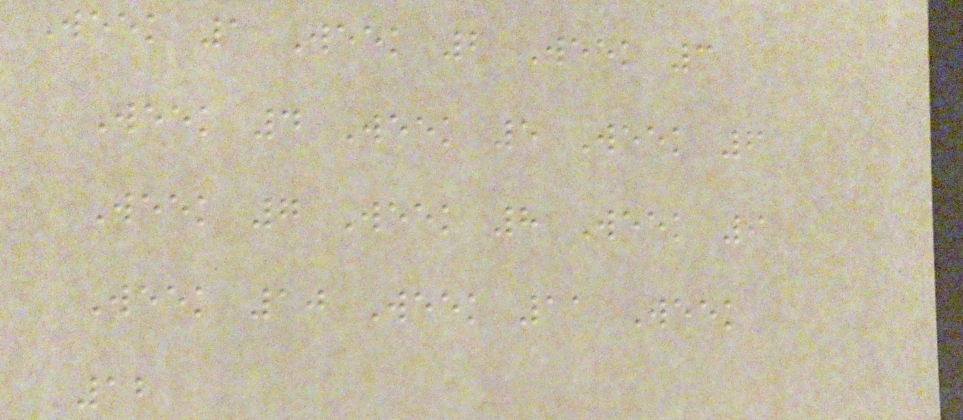Week 1 Week 2 Week 3
Week 4 Week 5 Week 6
Week 7 Week 8 Week 9
Week 10 Week 11 Week
12
